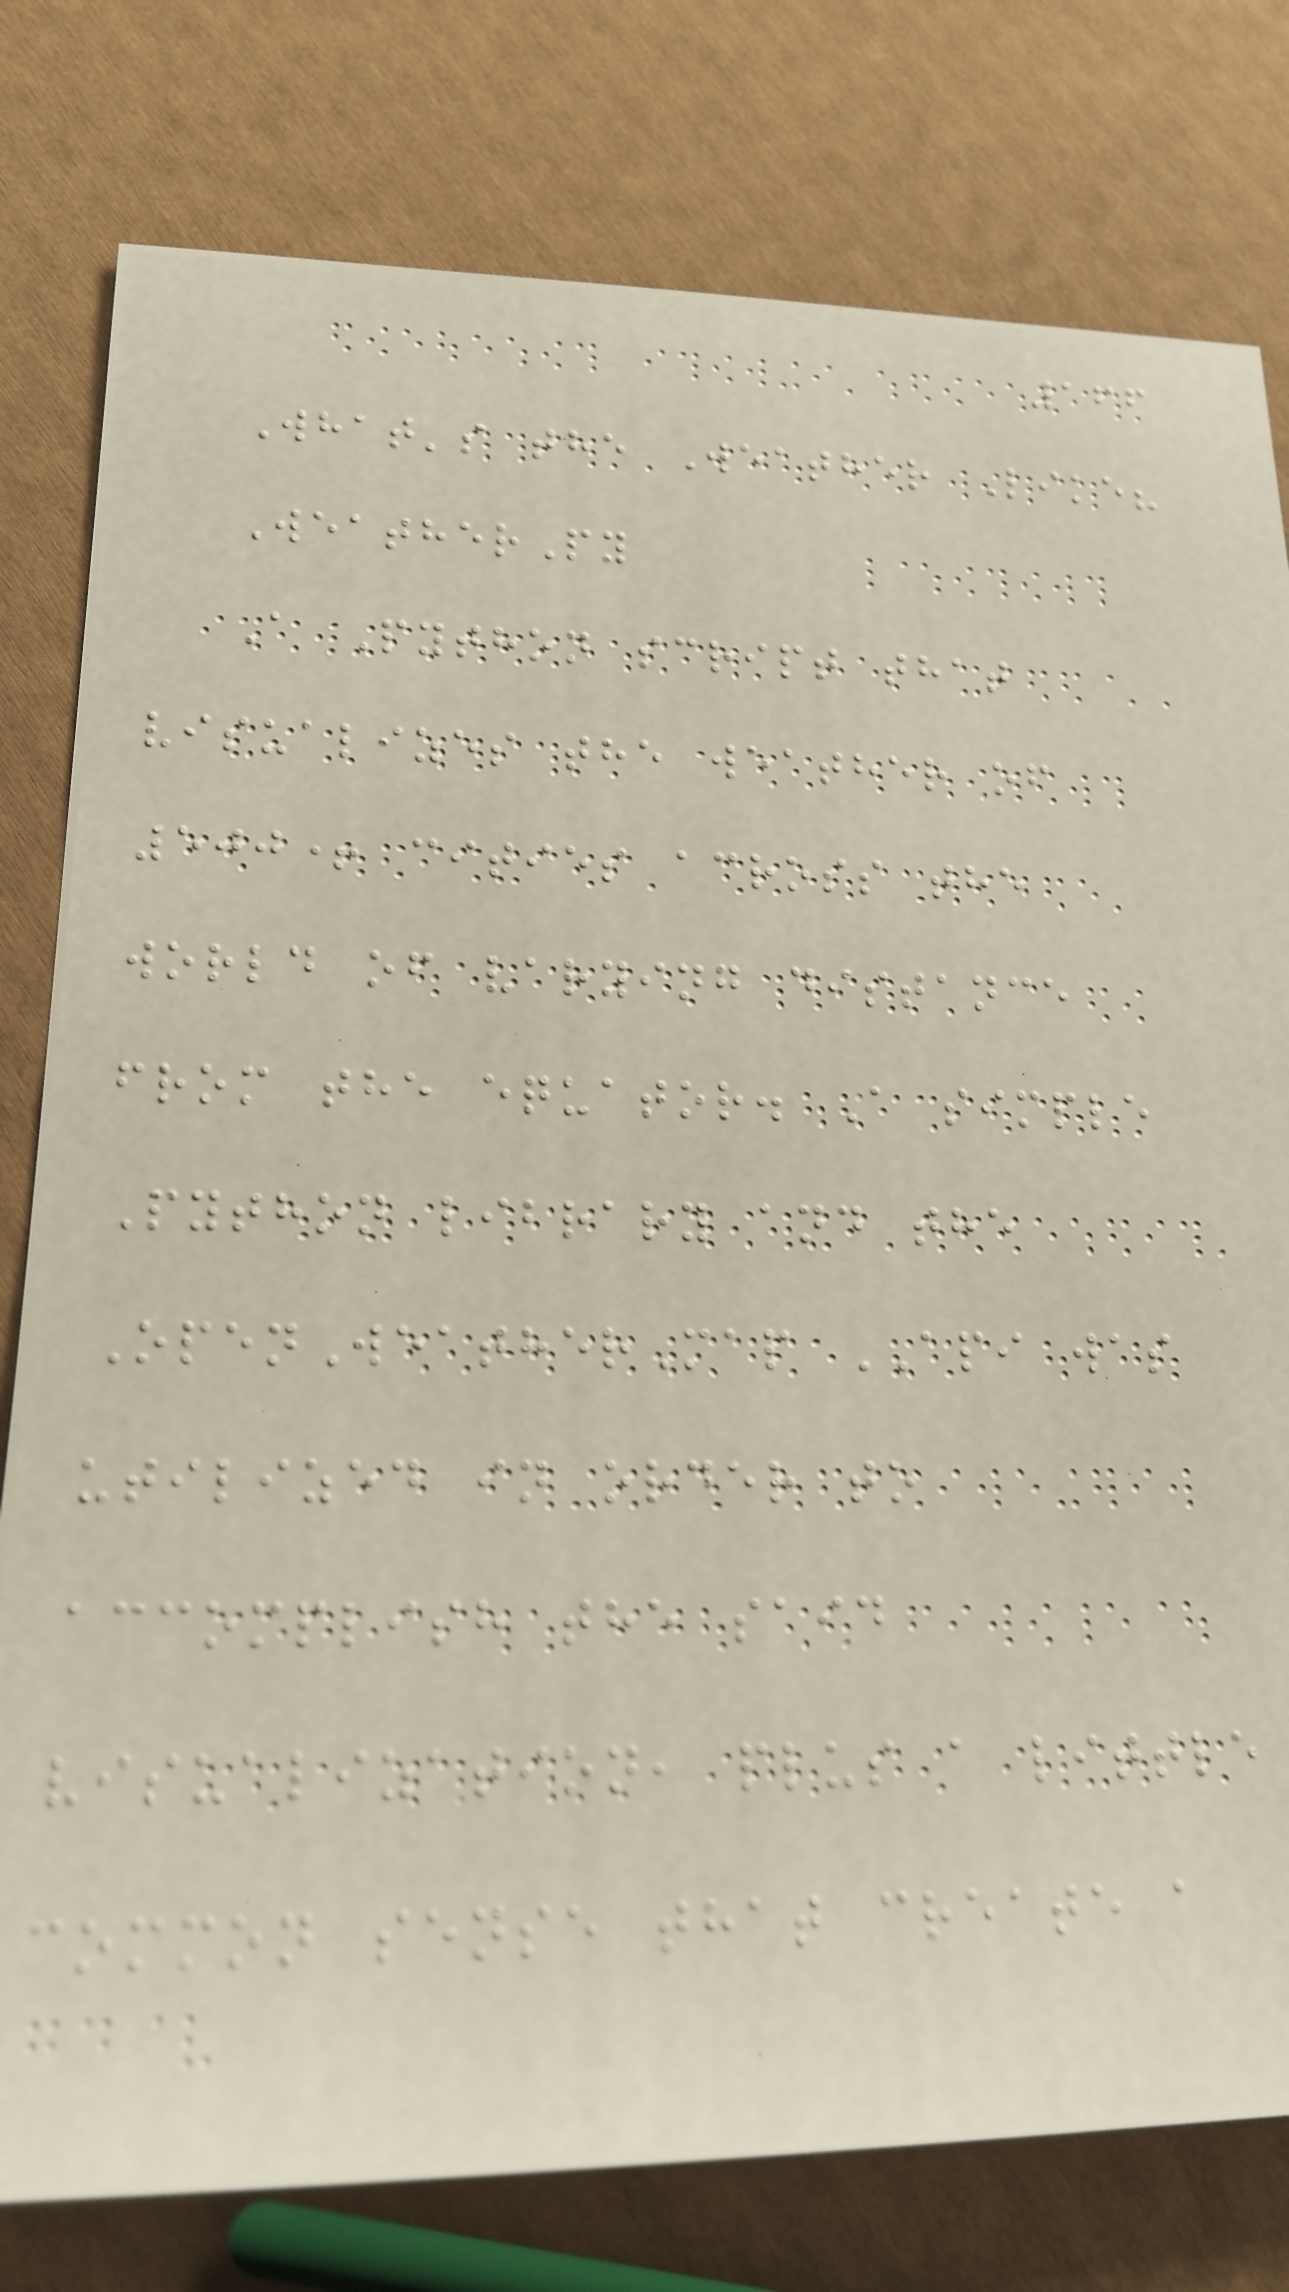166
What's the Weather Like?
WeatherPy
A Python script that
visualizes the weather of
500+ cities across the
world of varying distance
from the equator. A simple
Python library and the
OpenWeatherMap API was
utilized in order to
accomplish the said
visualization, plus a little
common sense that create a
